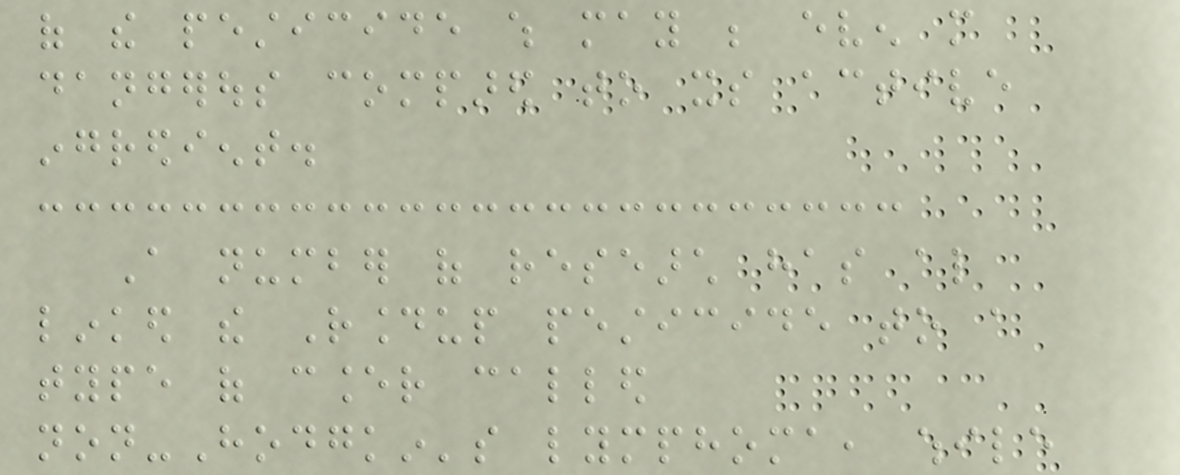of the pesticide which may be even more
dangerous compared to its active
ingredient.
A number of research has also
linked the Roundup pesticide to a
type of cancer called
non-Hodgkin's lymphoma, while
